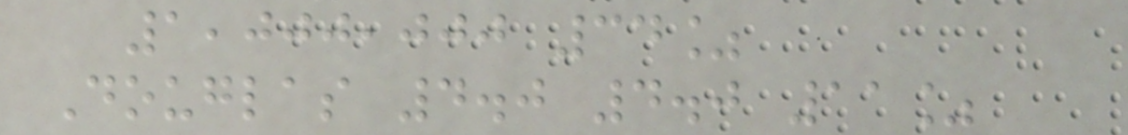1,000,000 34%
Douglas 4.0 4.0 11%
